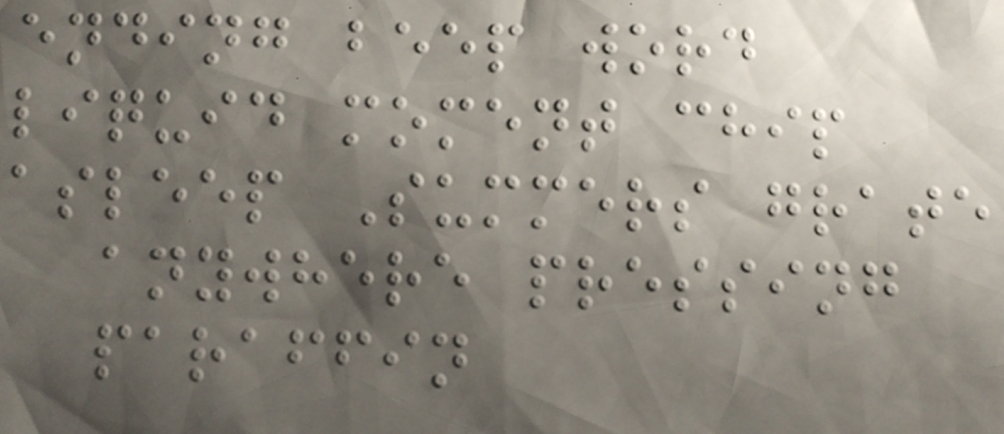ending beep word
liquid moment chip
asleep Summers grate
anywhere pressing
paraffin
